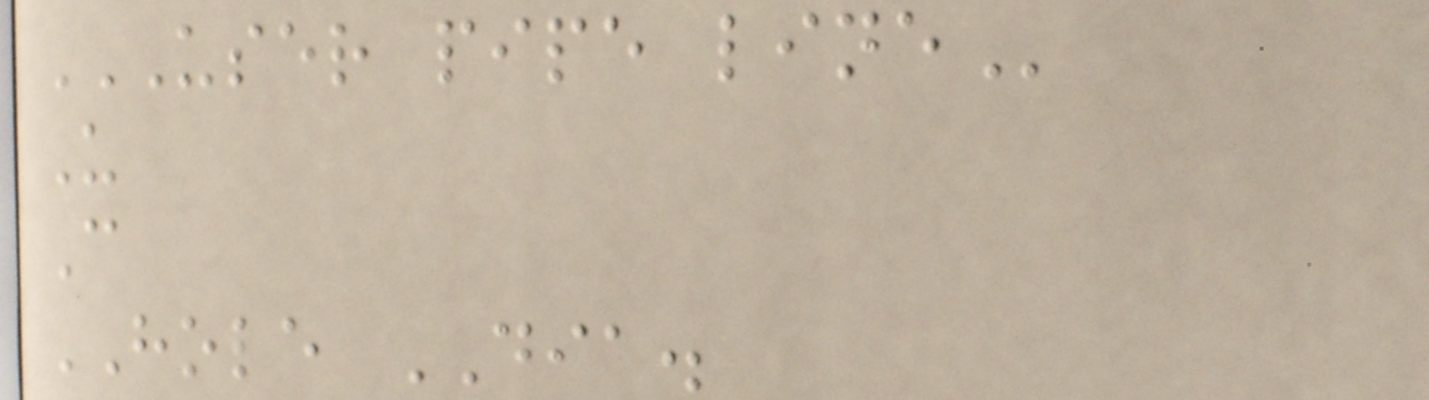USER PIPE LINE
U
C
HOLE DIA.
